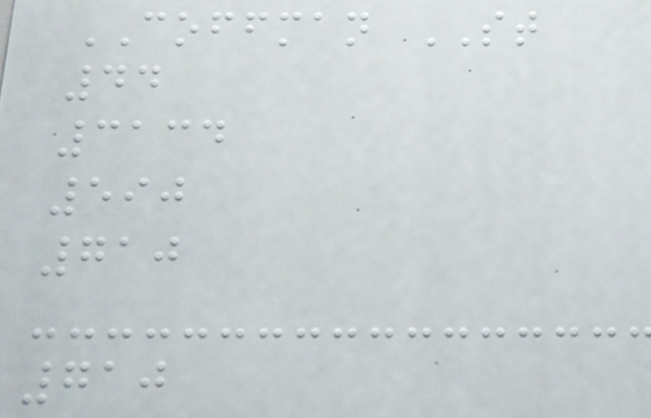COFFMAN ST
44
3134
590
710
710
